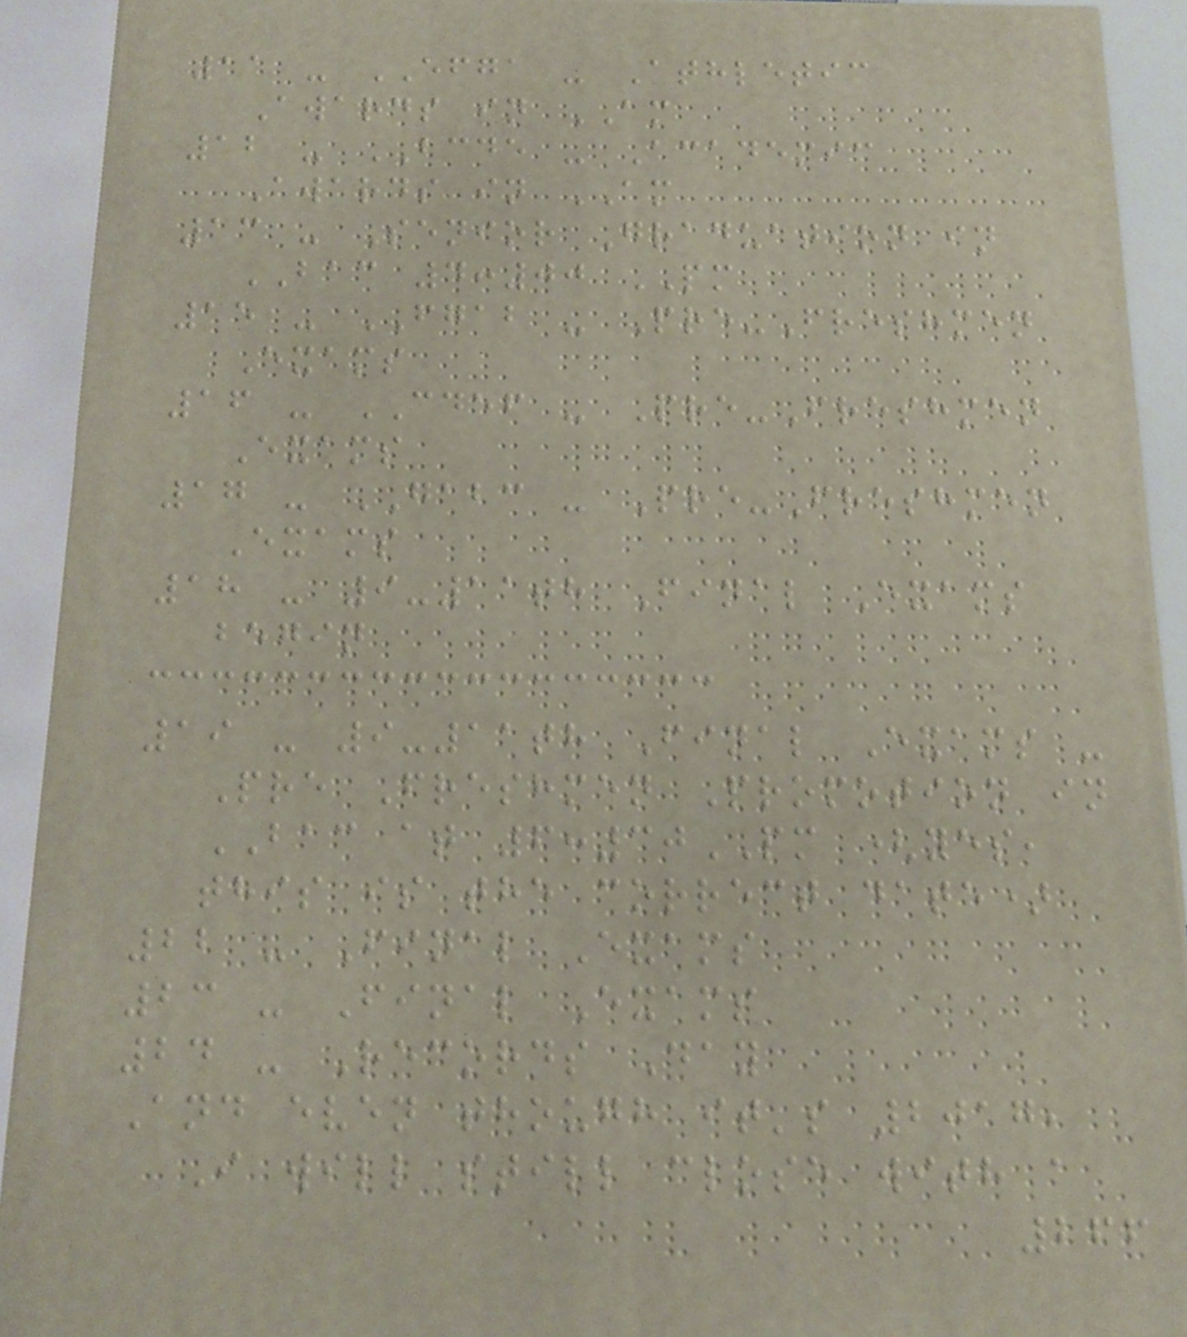11 - EFGA - Athletic
Awards in AM
12 - BCDE - Academic
Awards in AM
13 - Senior Graduation in
BAC 4:00 PM
15 - FGAB - Pre-Freshmen
Exams
16 - CDEF - Pre-Freshmen
Exams
17 - GABC - Pre-Freshmen
Exams
18 - 9-11th Final Exams
begin
19 - 9-11th Final Exams -
Pre Freshmen Promotion in
BAC at 6:30PM (yes,
this is the correct date)
22 - Final Exams
23 - Final Exams
24 - Records Day
And even though it's 2017,
I will still close with a
266
